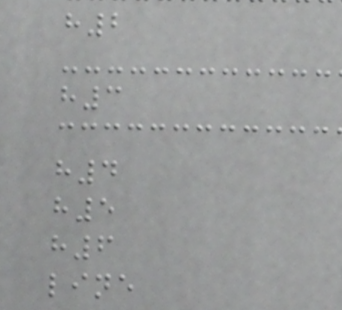h2
h3
h4
h5
h6
line
